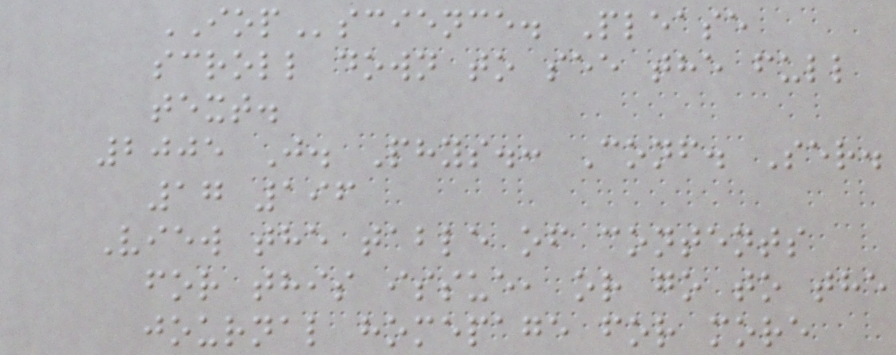IOPscience. Please
scroll down to see the full
text.
2005 J. Phys.: Conf. Ser.
17 196
View the table of contents
for this issue, or go to the
journal homepage for more
